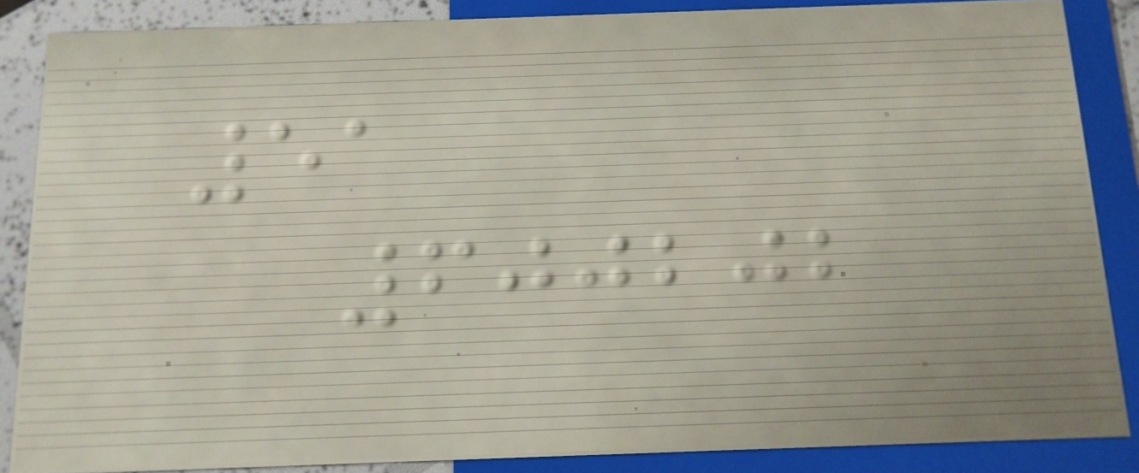51
600202
